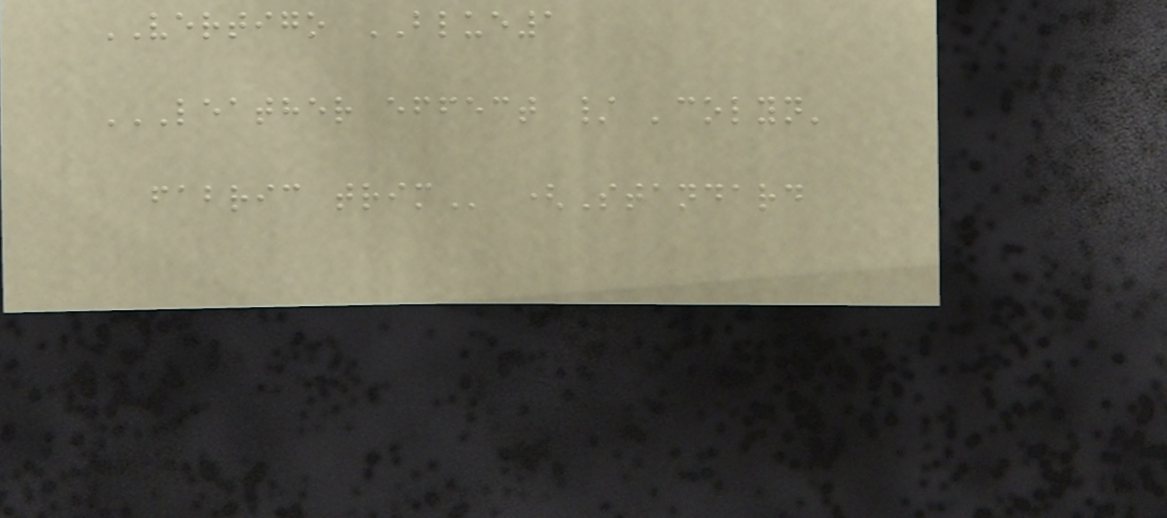VERTIGO BLUE1
LEATHER EFFECT / 'COLYN'
FABRIC TRIM (Standard
